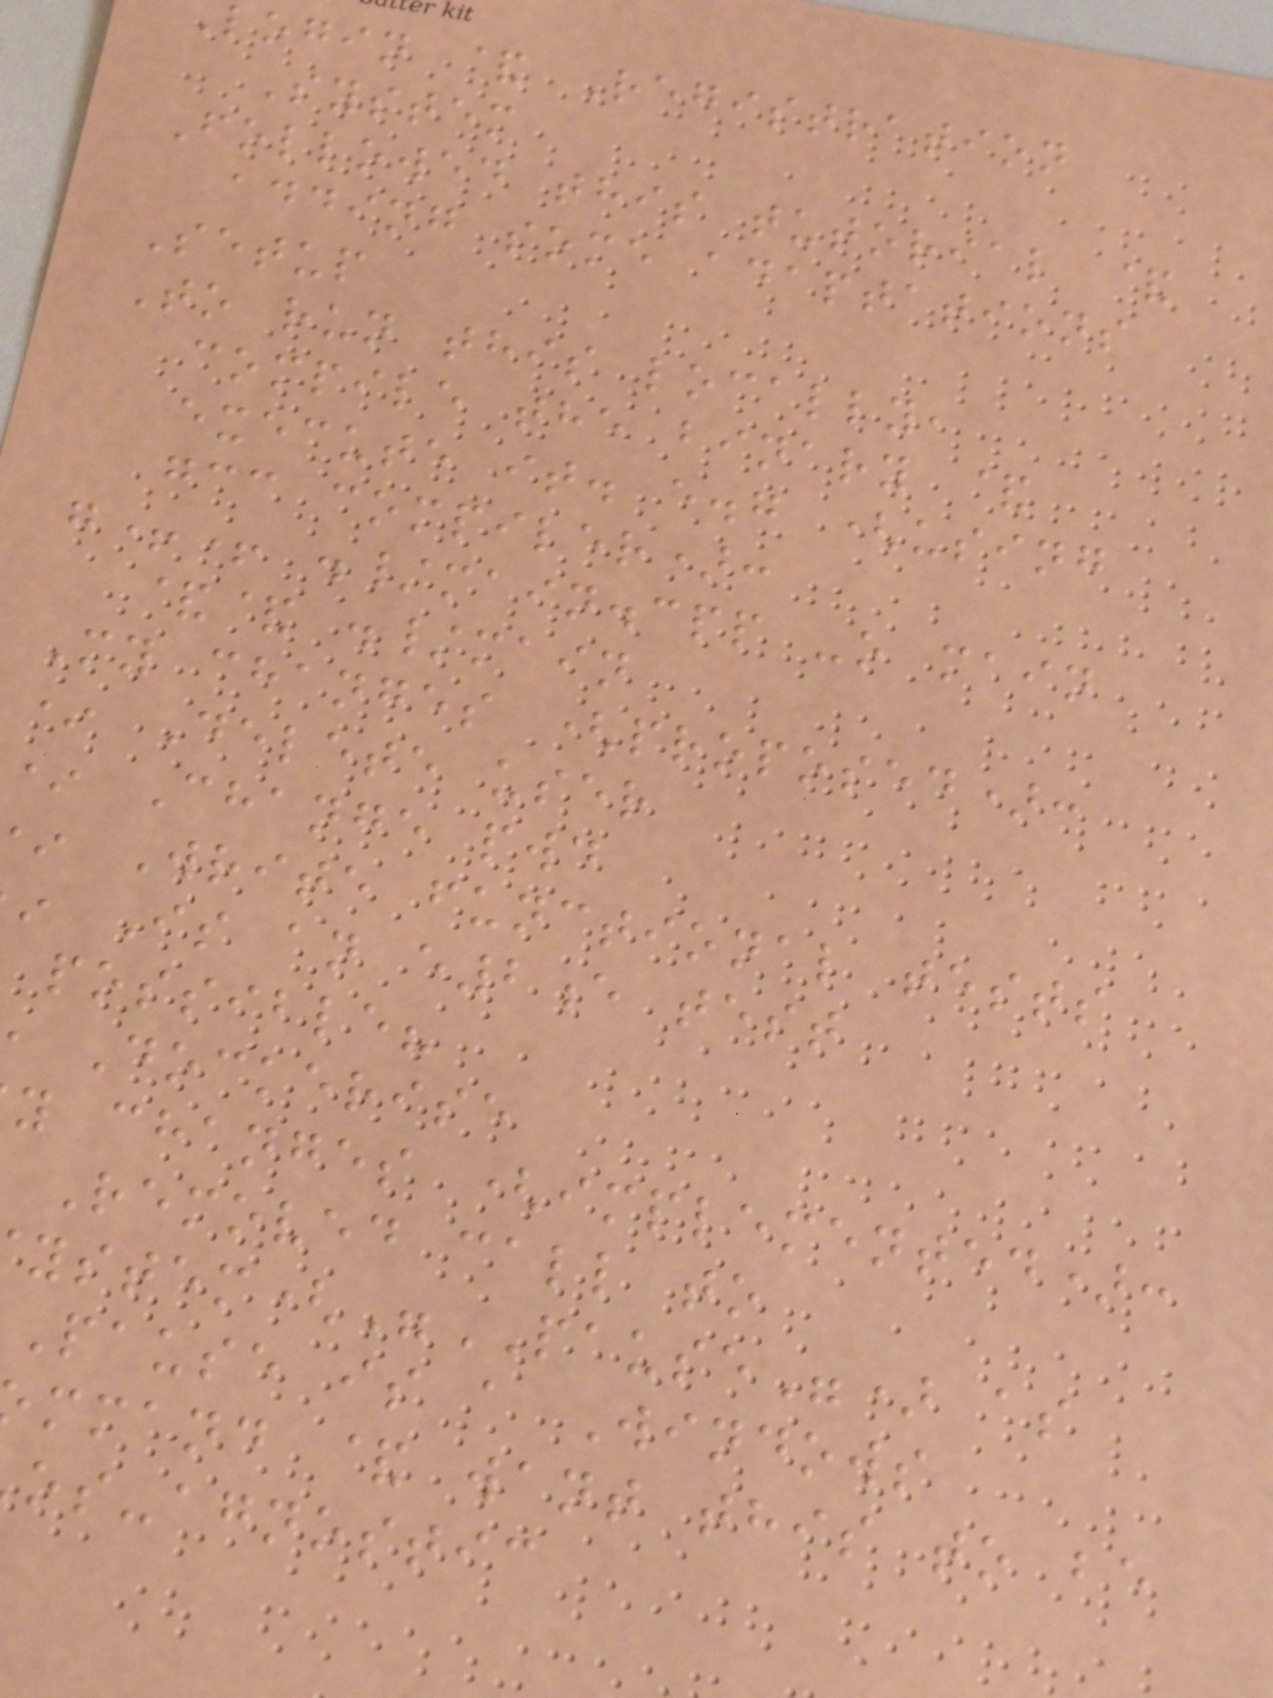login & Registration
System
Followed this tutorial &
adding some adaptations
Setup
To run this locally,
compile the binary &
execute it. e.g (using
gcc compiler):
g++ ./main.cpp -o main
&& ./main
My changes (proposed):
* Delete user
* Change pwd
Write functional tests
Is an e2e test
possible?
Dockerise
y changes (implemented):
Removed call to
ystem("PAUSE") as
pause is a Windows
mmand & want this to be
os-agnostic
